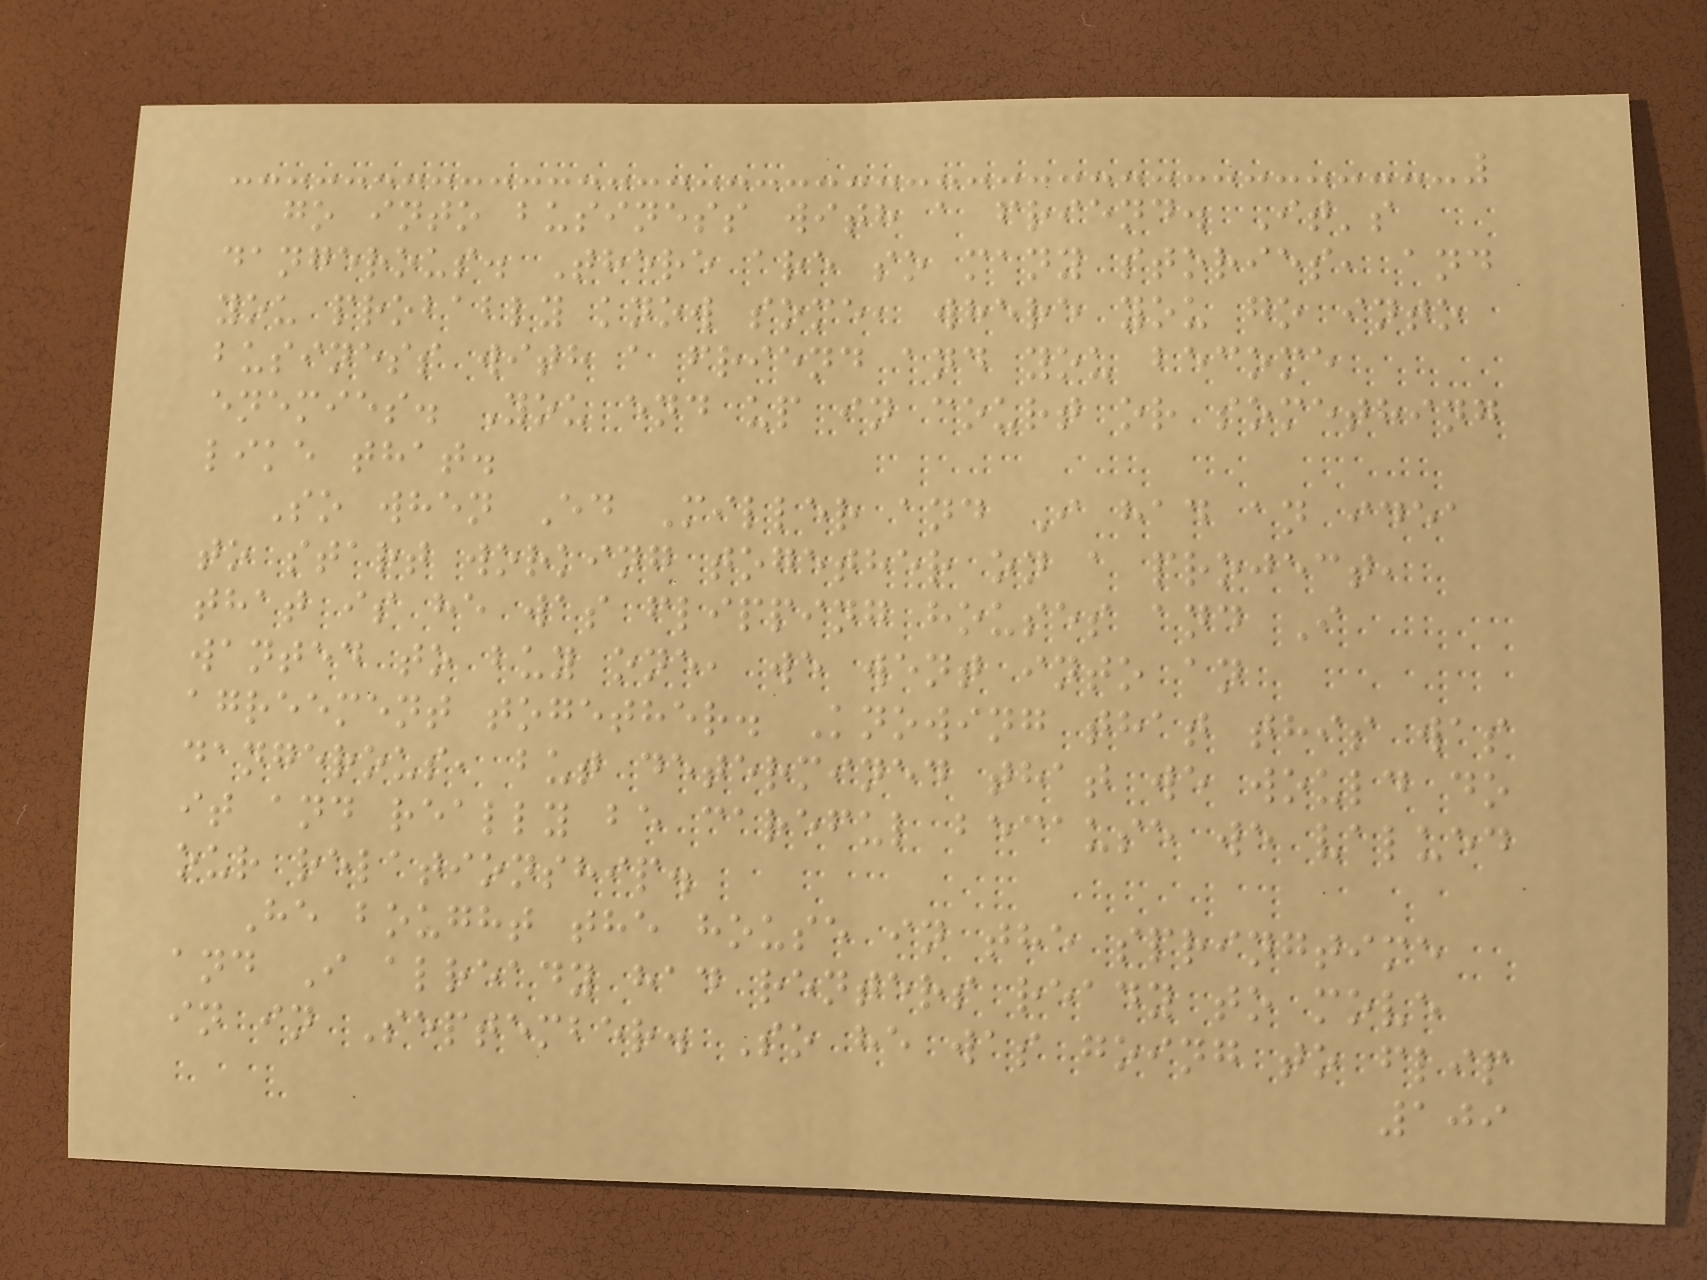go into business with a friend. It's
dangerous. There are so many stories, and
you probably know some, where you go into
business with a friend and you become
enemies. You end up in court or something
like that.
So when Ed Miller and I had an idea
to start working together on a project,
that is he was flipping houses and I
wanted to buy one, we went into an
agreement together. Knowing that this was
dangerous, but determined that we would do
it and really be careful because we valued
our relationship.
He bought the house in the springtime
and I already had renters ready to move
in in September. So he was going to flip
109
